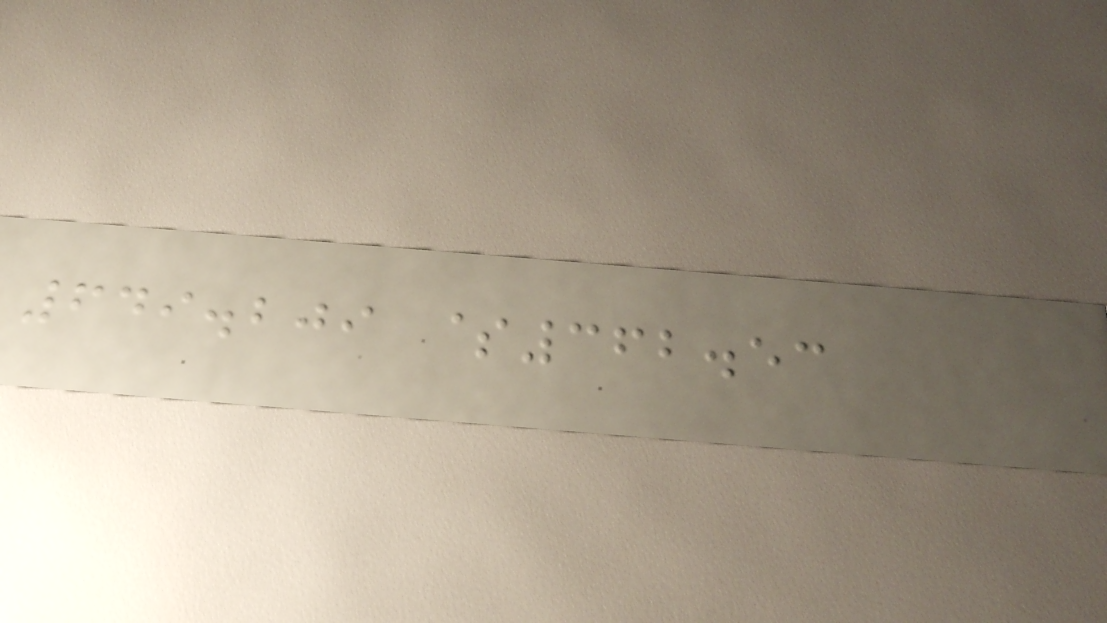649.209 $362.53
